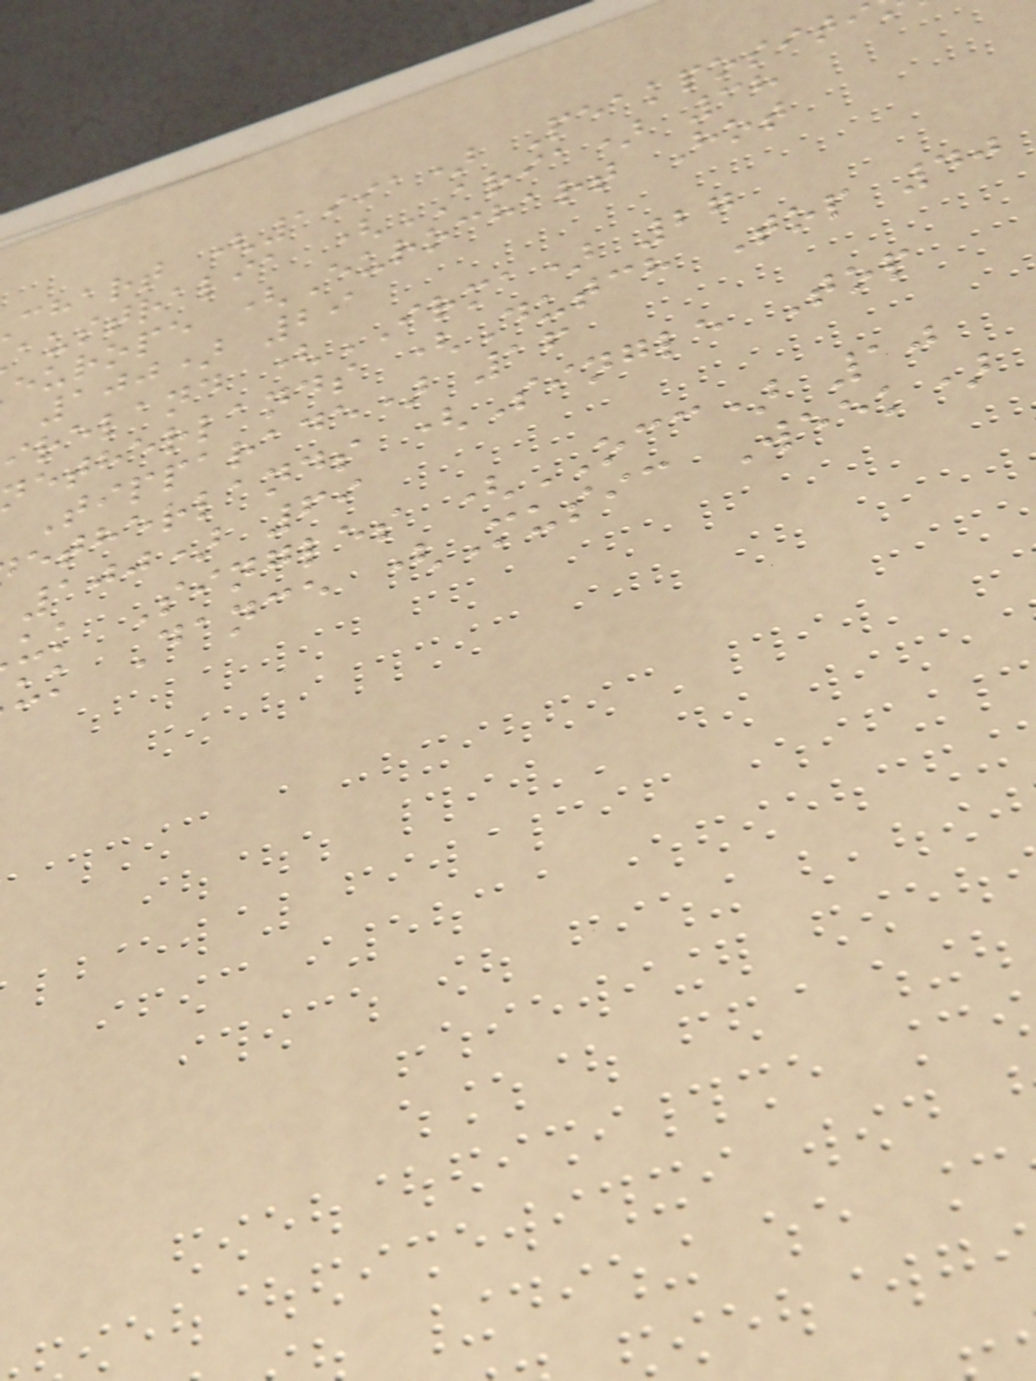chart (1991) Peakpositi
australia (ARIA) 38
europe (Eurochart Hot
100) 29
ireland (IRMA) 27
etherlands (Dutch Top 40
Tipparade) 16
etherlands (Single Top
100) 69
uk Singles (OCC) 10
uk Dance (Music Week)
